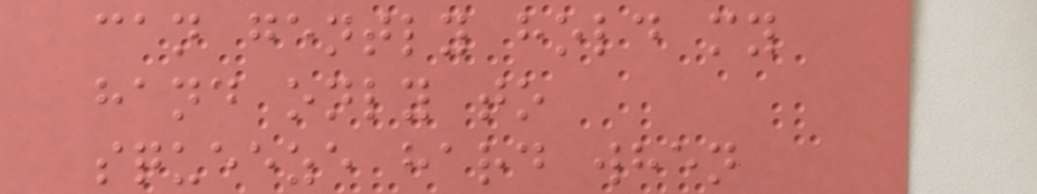can gently hold my
hand only to
squeeze hard when
